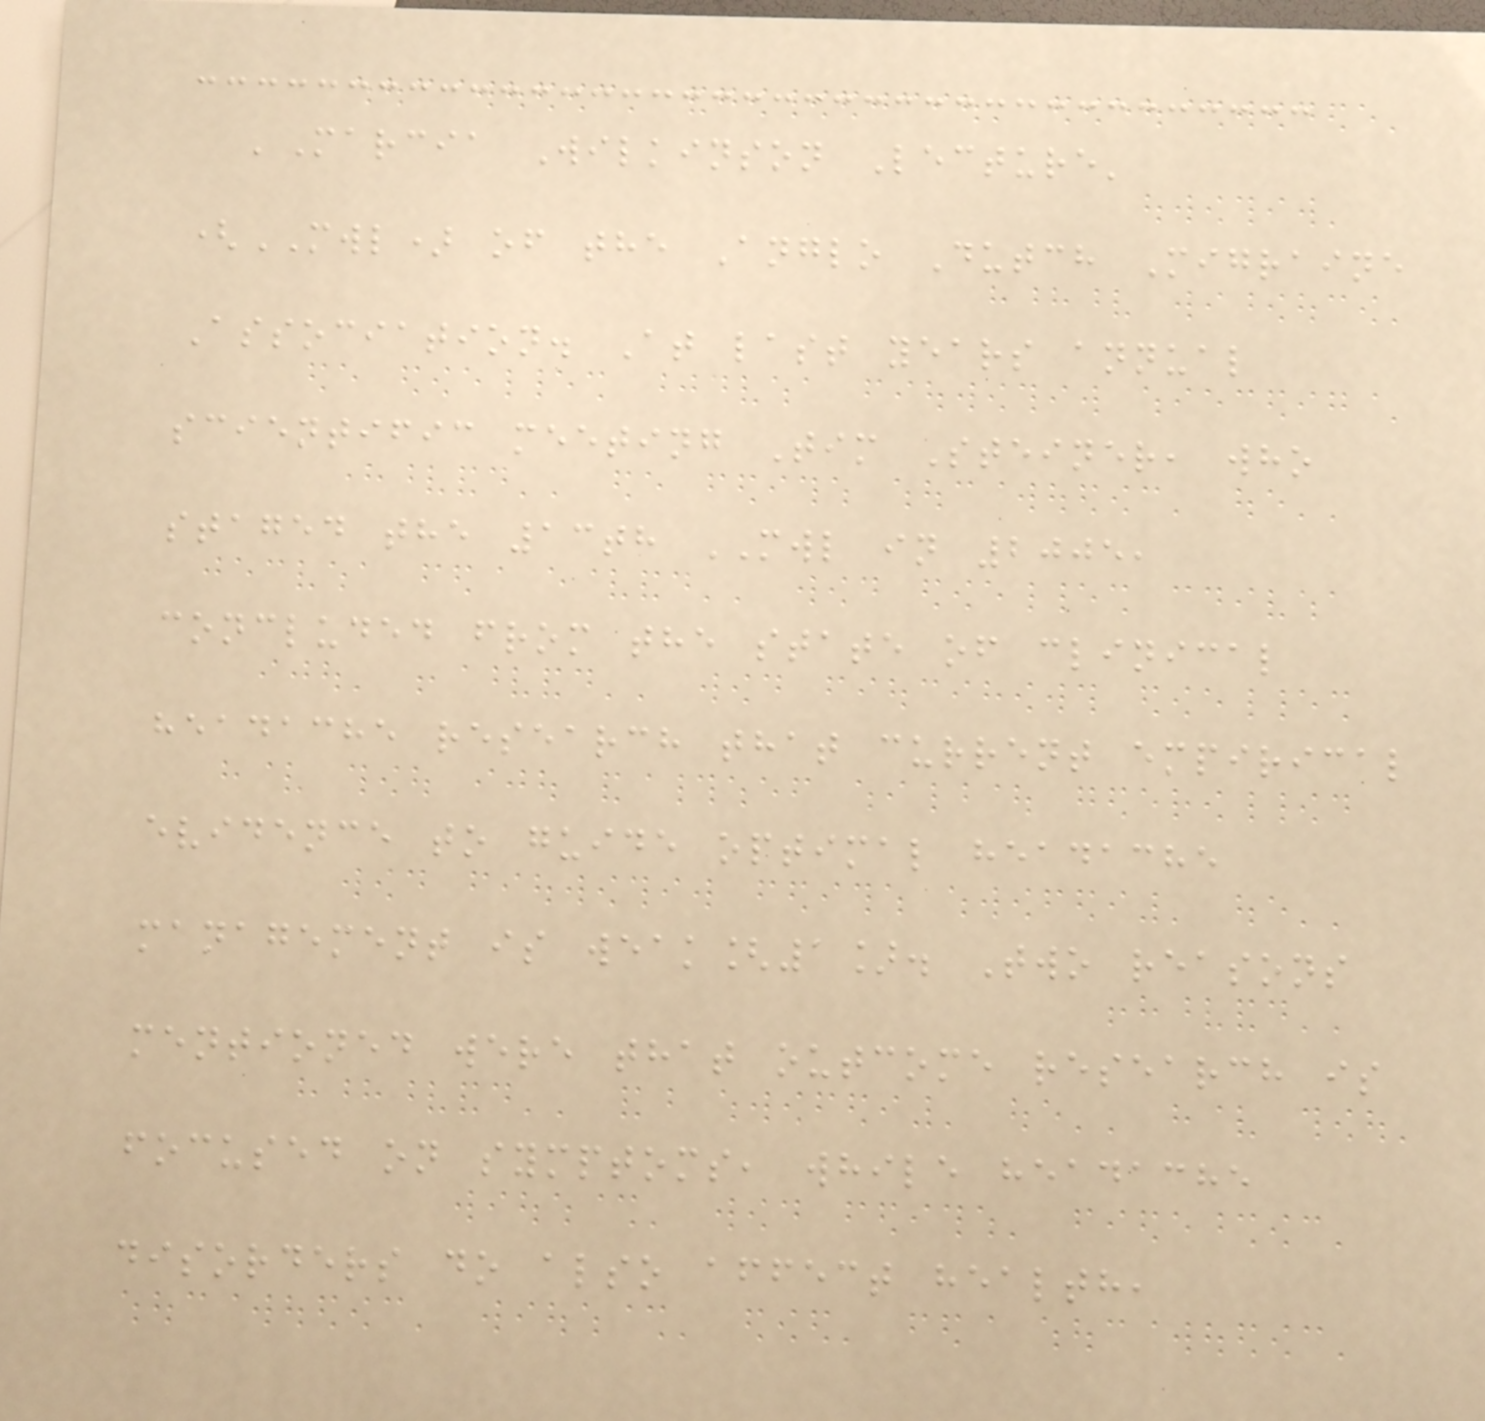'Marcia Wilkinson Lecture'
(MWL) of the Anglo Dutch Migraine
Association. At last years annual
scientific meeting Tim Steiner, who
staged the 13th MWL in 2005,
concluded from the state of clinical
headache research that current empirical
evidence to guide optimal headache
management is weak[1]. Two reasons
mentioned were that outcome research is
focused on symptoms, while headache
disorders do also affect health,
